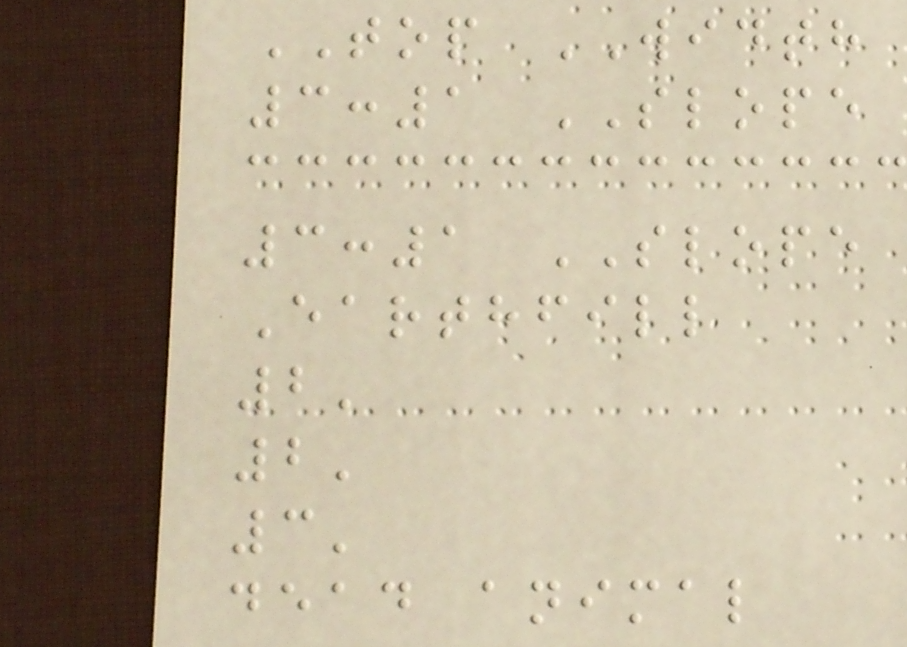TOP WIDTH
3:1 SLOPE
3:1 SLOPE
Earthfill
2'
2'
3'
dead animal
